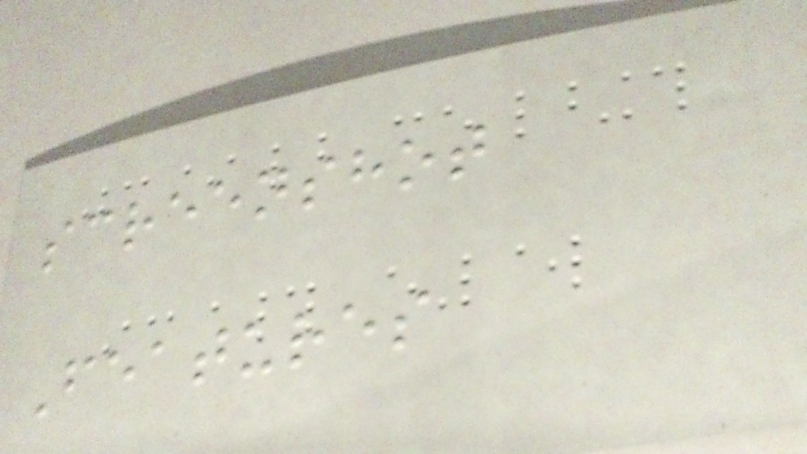screenshot
Features
